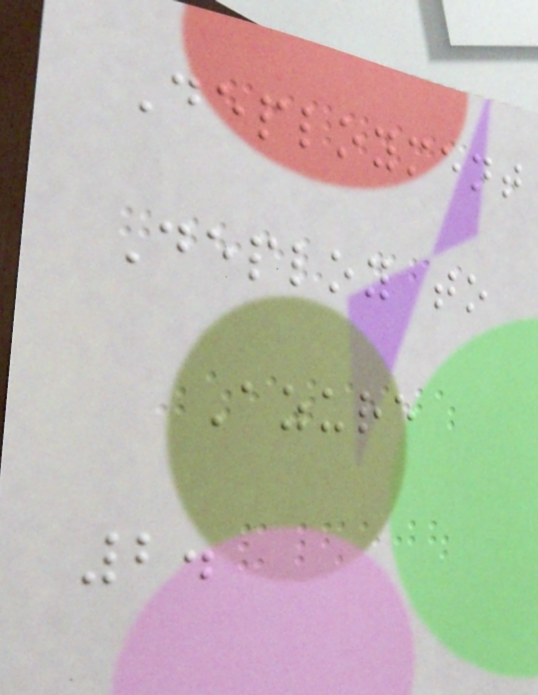Deployment
Deploy to
Azure
2.
